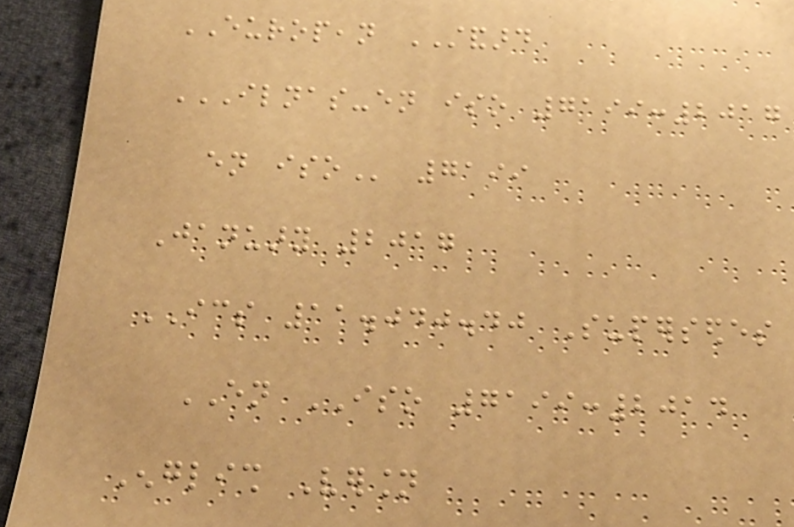EUROPEAN STANDARD
ILNAS-EN ISO 7199:2017
EN ISO 7199
January 2017
ICS 11.040.40 Supersedes
EN ISO 7199:2014
English Version
